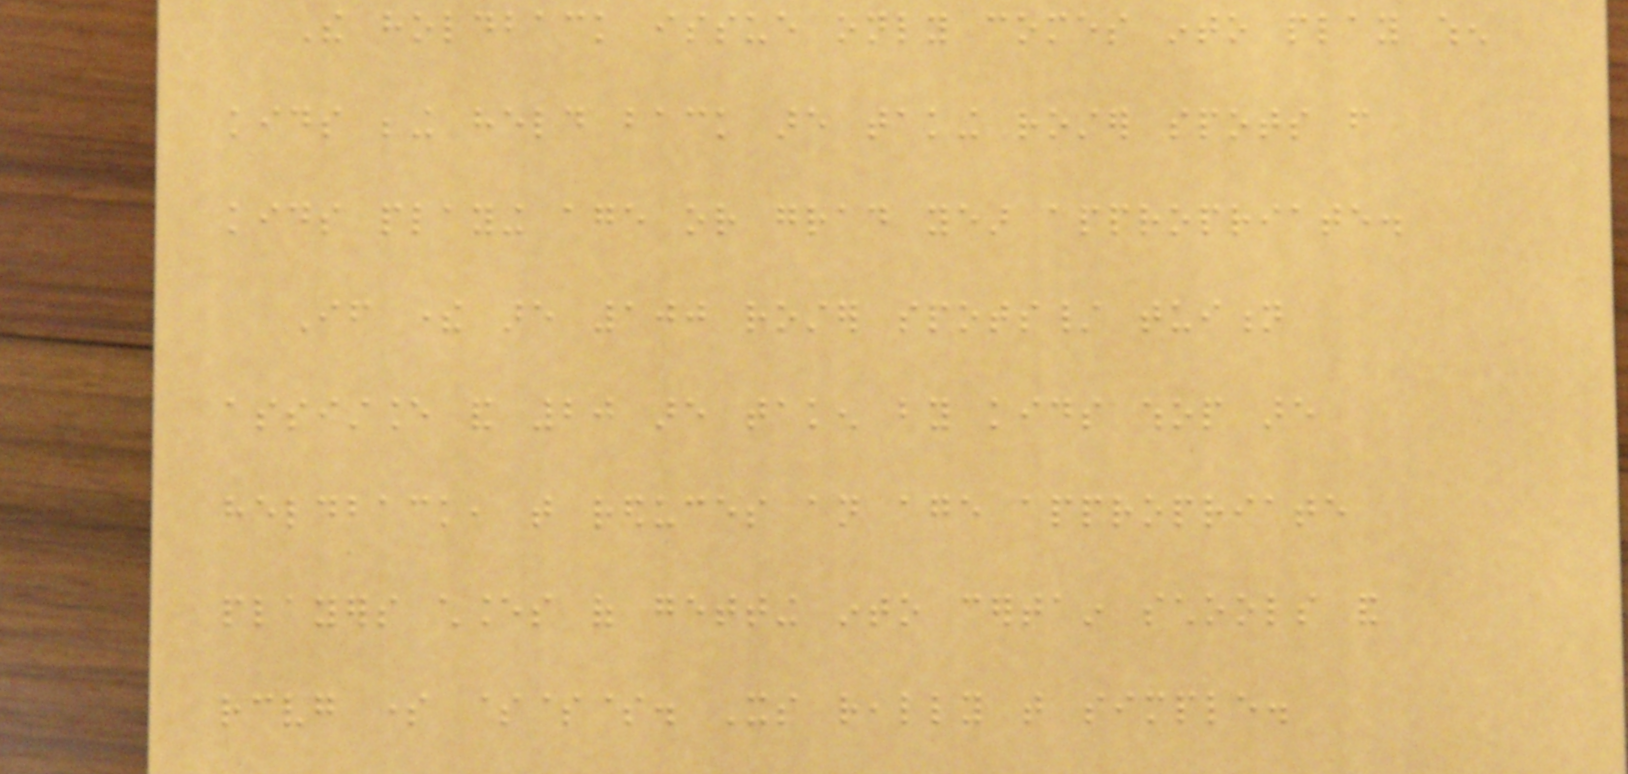The holdback issue only comes into play when
kids being held back are taking roster spots from
kids playing age or grad year appropriate.
If there are 100 roster spots/ tuition
assistance and 20 are taken by kids whop are
heldback, that reduces an age appropriate
players chances of getting into certain schools and
receiving some $$$. Its really that simple.
